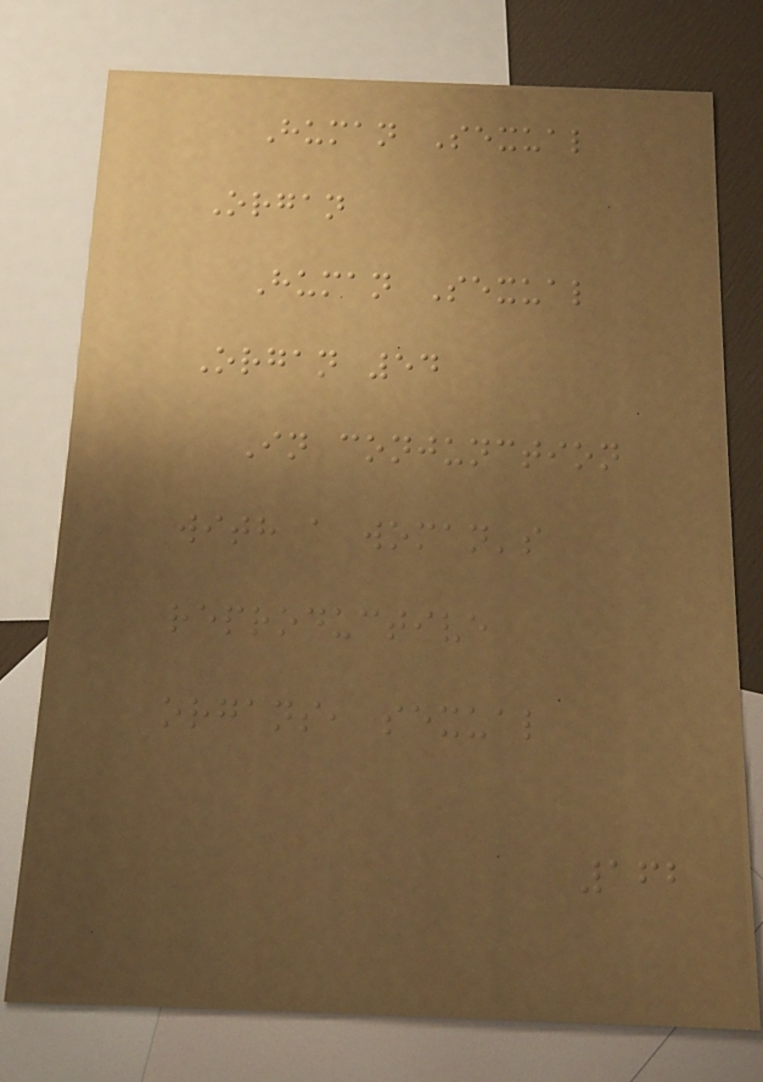Human Sexual
Organ
Human Sexual
Organ 54
In conjunction
with a woman's
reproductive
organs, sexual
162
